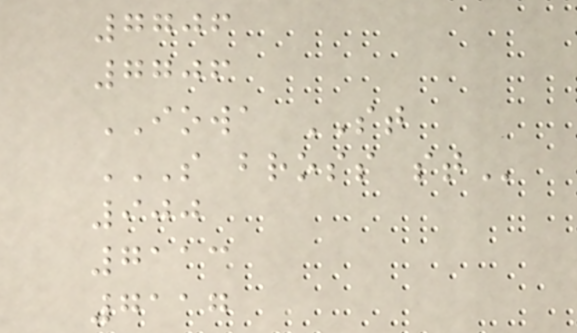7706
7706
IOWA ST
S BROSS ST
900
7113
7117
